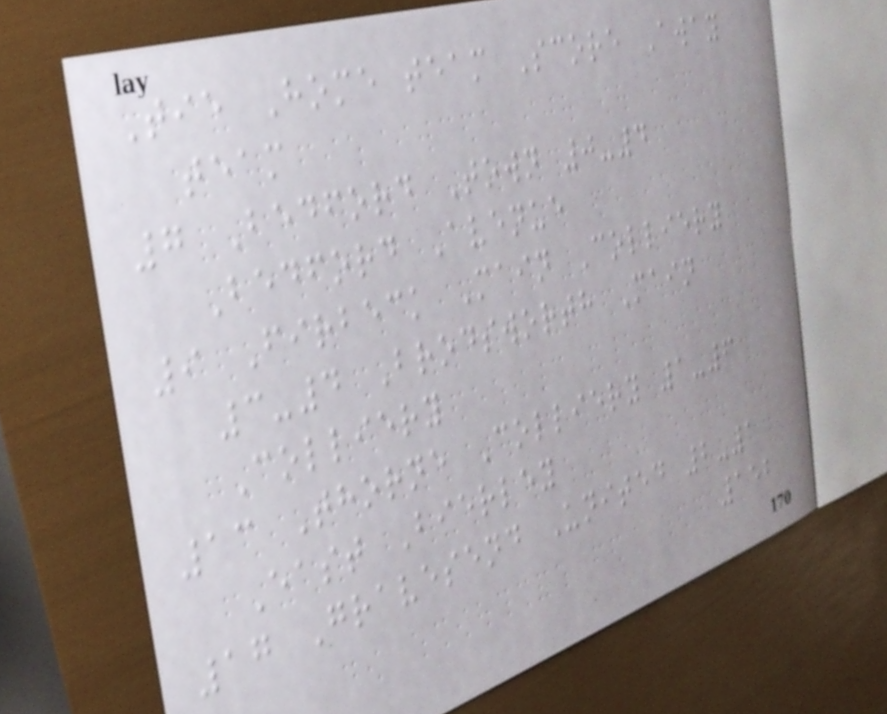Tie Home team Score Away
team
7 Bedford Town 0-4
Bedford Avenue
9 Firbeck Main Colliery
3-4 Brodsworth Main
Colliery
13 Thorne Colliery 1-6
East Bierley
17 Gravesend United 2-1
152
